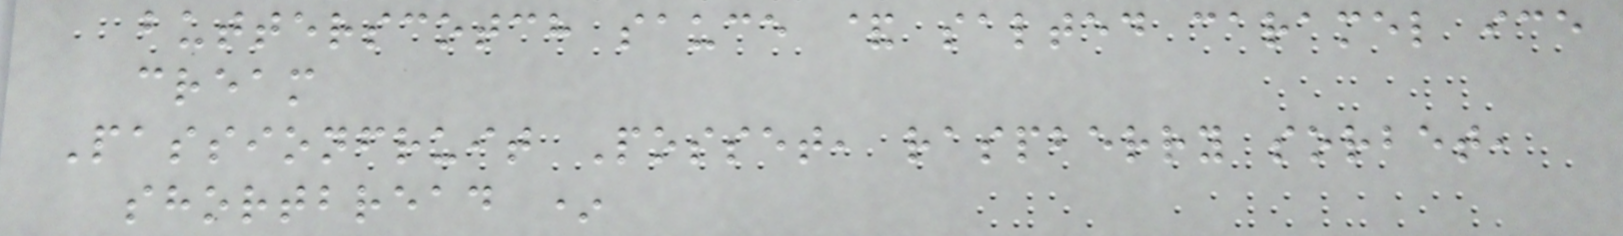butterscotch sauce & salted caramel ice
cream
Passionfruit Posset, raspberry sorbet,
shortbread *
